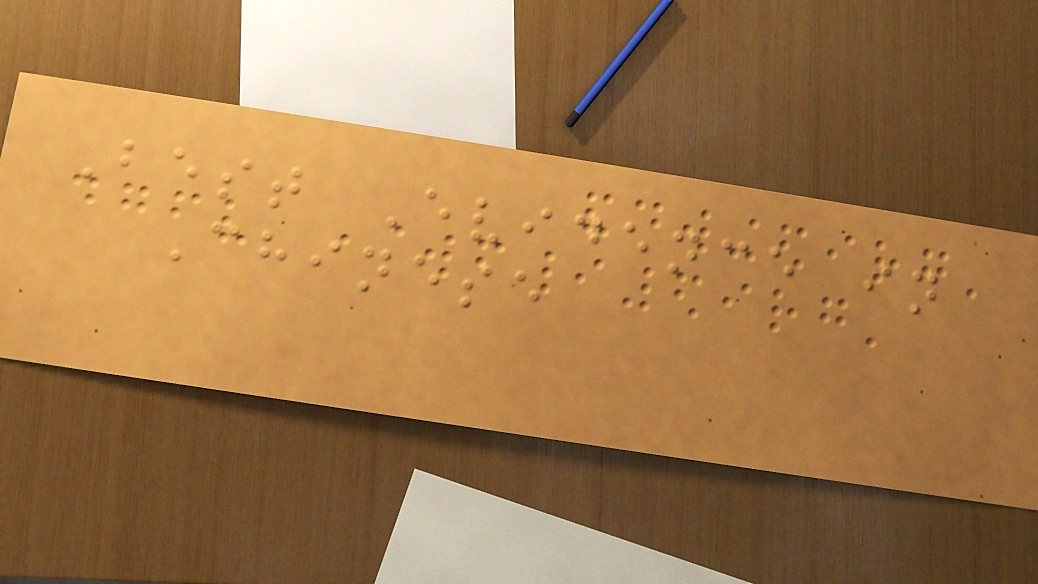Best Evidence in
Chinese
